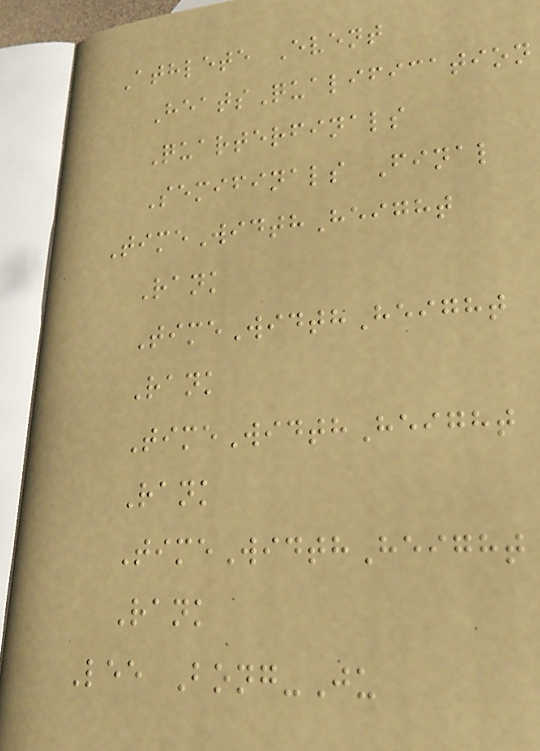Athlete Event
HeatsQualification
Quarterfinals
Semifinals Final
TimeWidthHeight
Rank
TimeWidthHeight
Rank
TimeWidthHeight
Rank
TimeWidthHeight
Rank
Lee Bong-Ju
